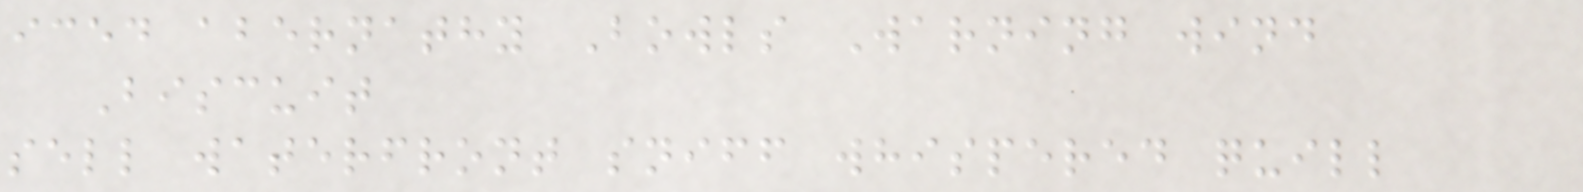iced abernathy Bowls Warning wind
Biscuit
sell waterfront sniff whispered quill
